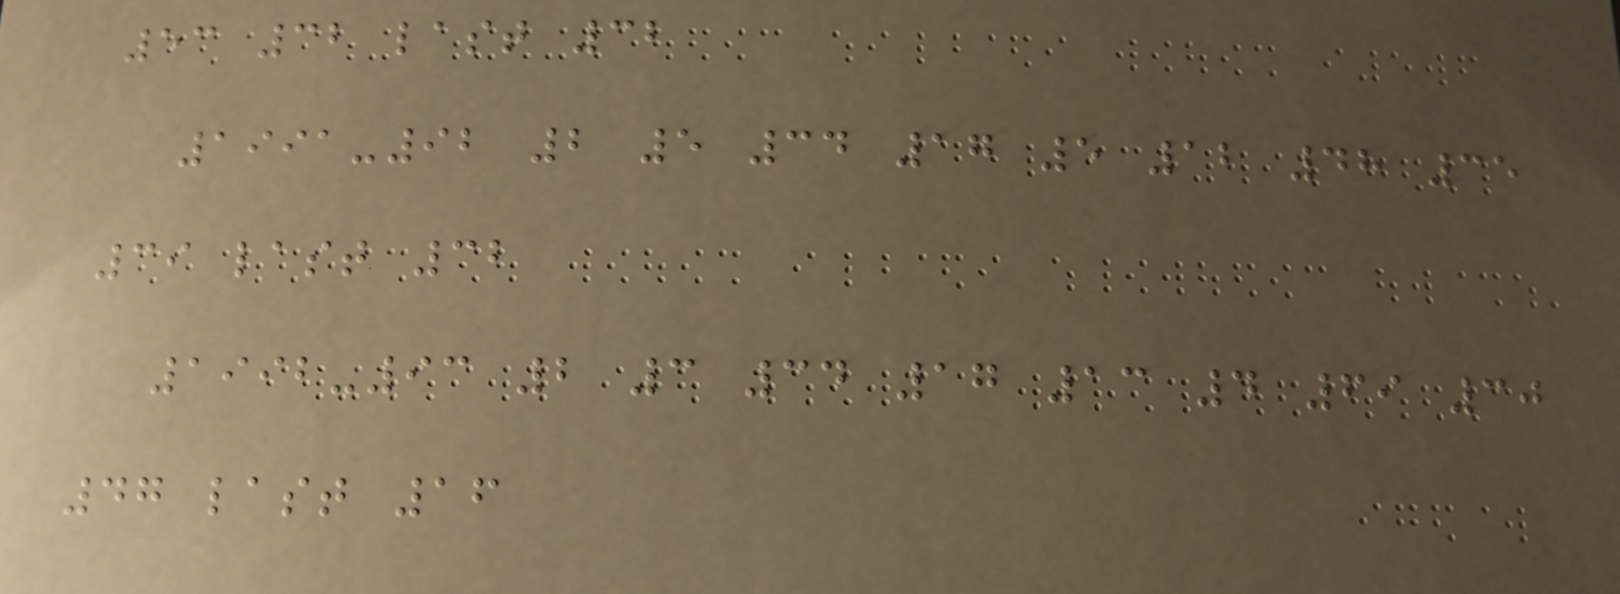53 32 last 32
1991-92 2 5 34 17 5 12 48 35
39 last 32
1992-93 2 3 34 17 13 4 69 30
47 last 16
